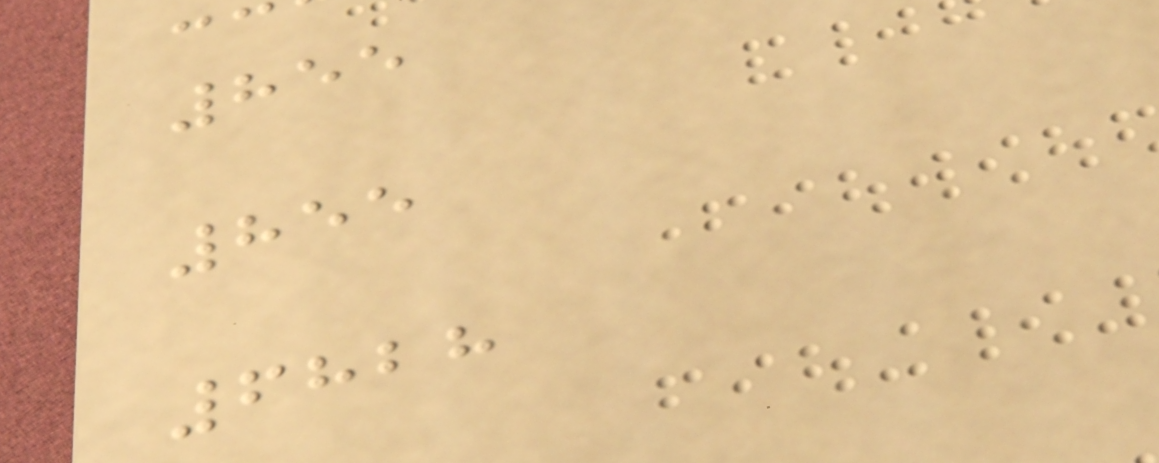855
855
6828
